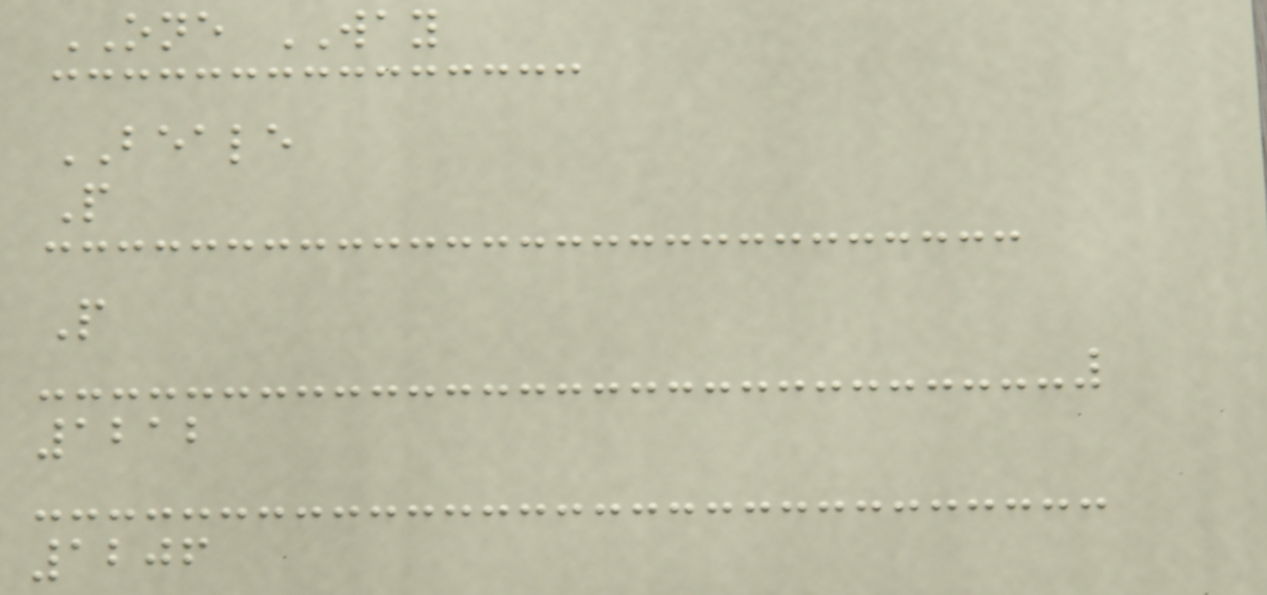ONE WAY
BEALE
P
P
1212
1206
